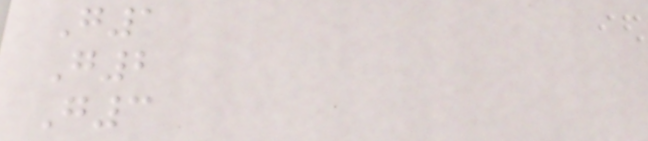G1
G2
G3
